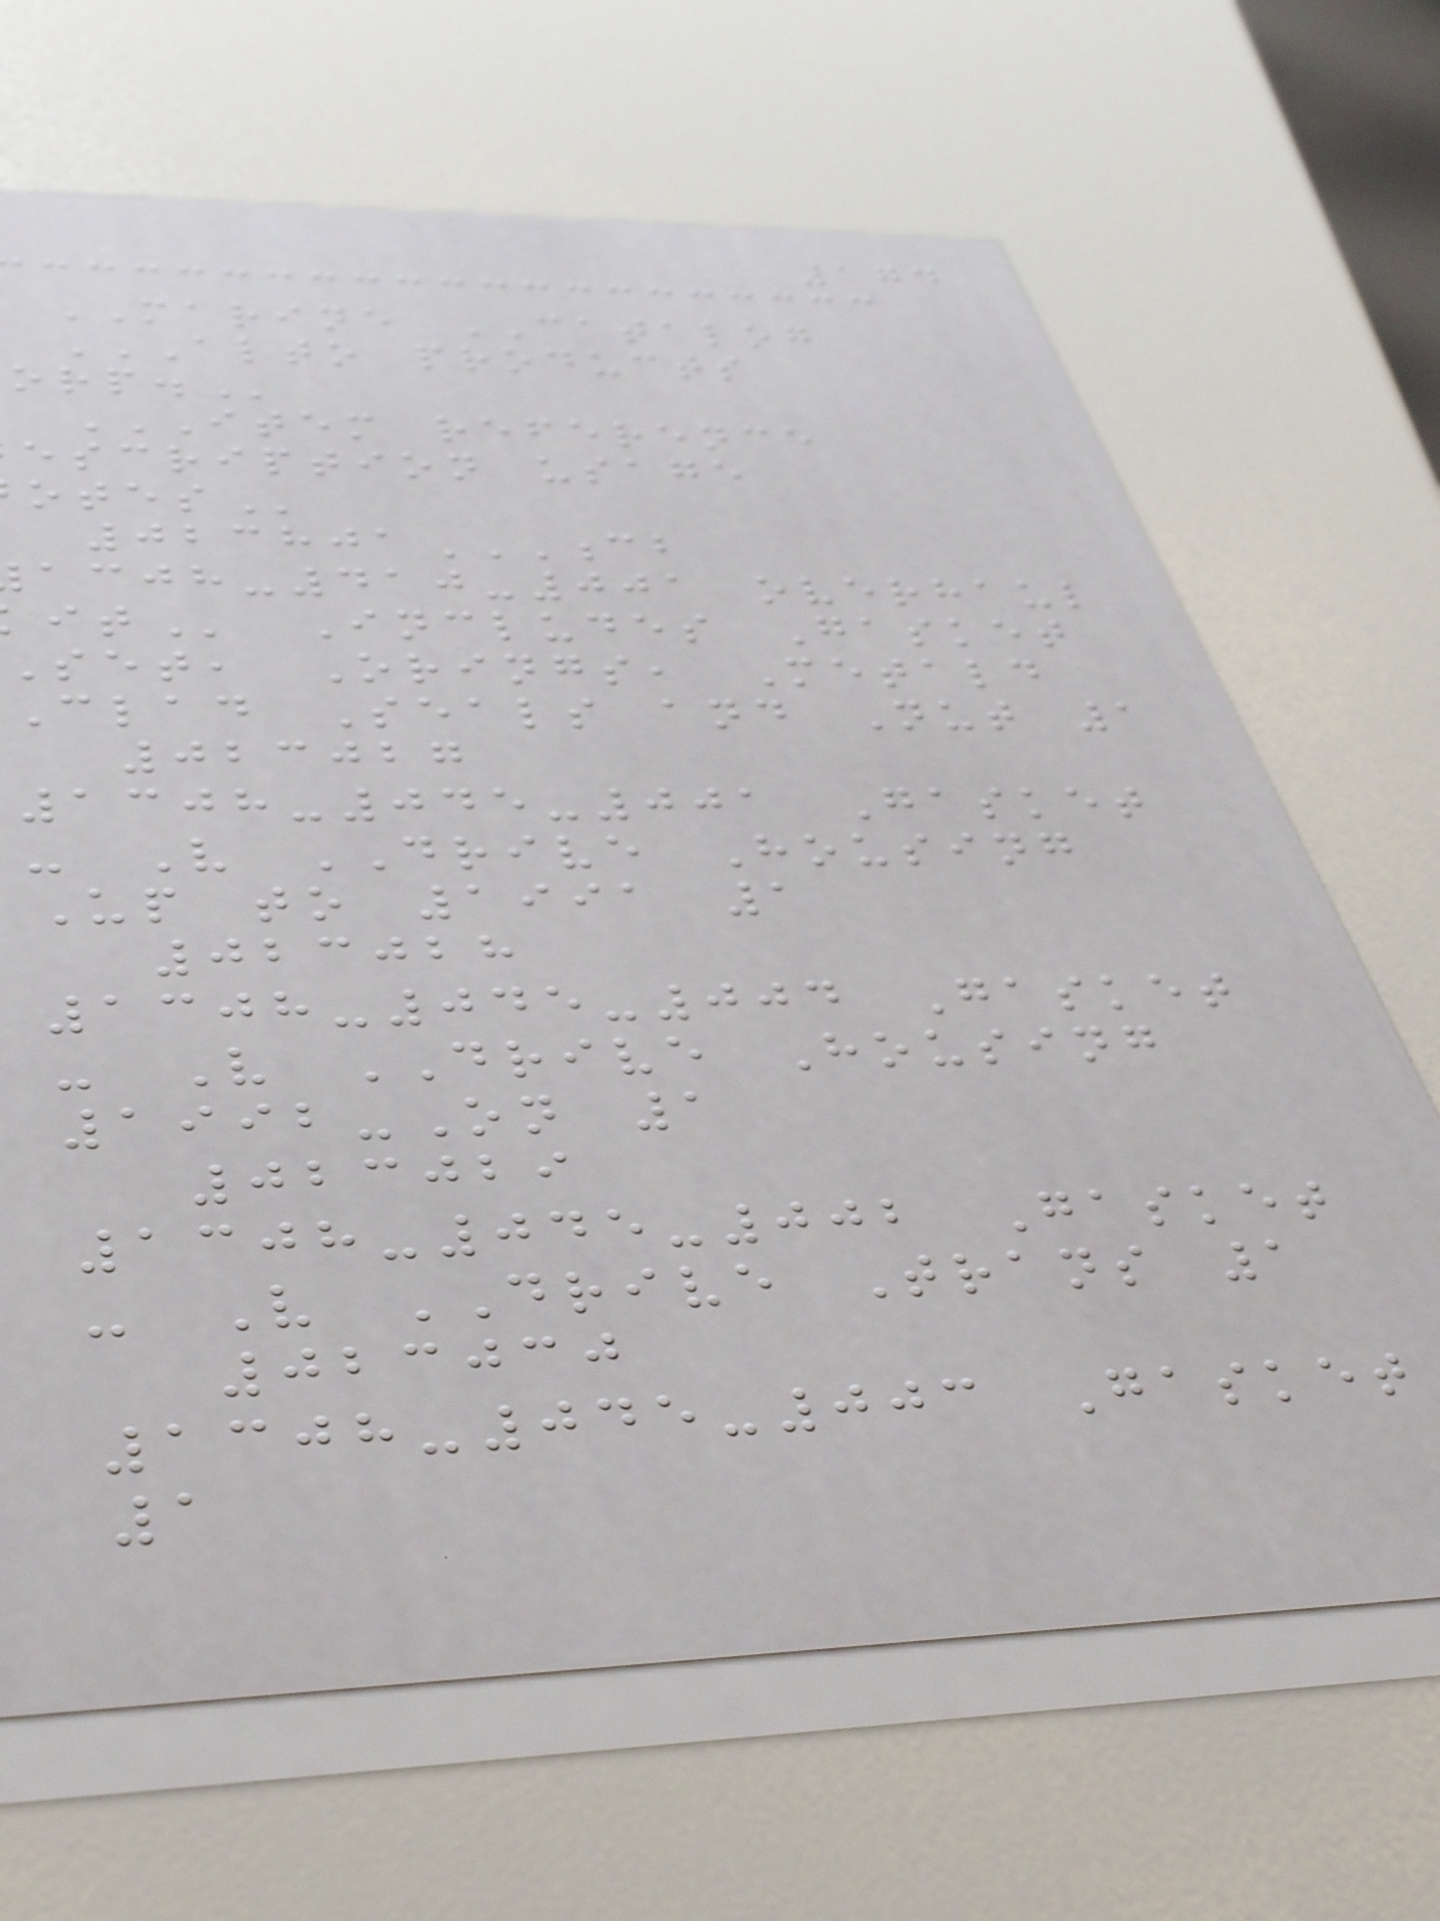174
MARINE CATALOG
ALTO PRODUCTS
ITEM REFERENCE
escription usage
023801CB
-410-001 overhaul
Includes Gasket
set, Orings, Metald
Clad Seals and Nut 1
023027
1308-045-001 Gasket
- V DRIVE Housing
Up to 1991 1
023028
1308-045-004 Gasket
- V DRIVE Housing
1992-On 1
023029
1308-045-002 Gasket
- V DRIVE Trans 1
023030
1308-045-003 Gasket
1
